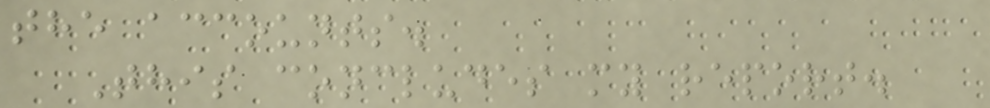the accounts.
This concludes my report.
